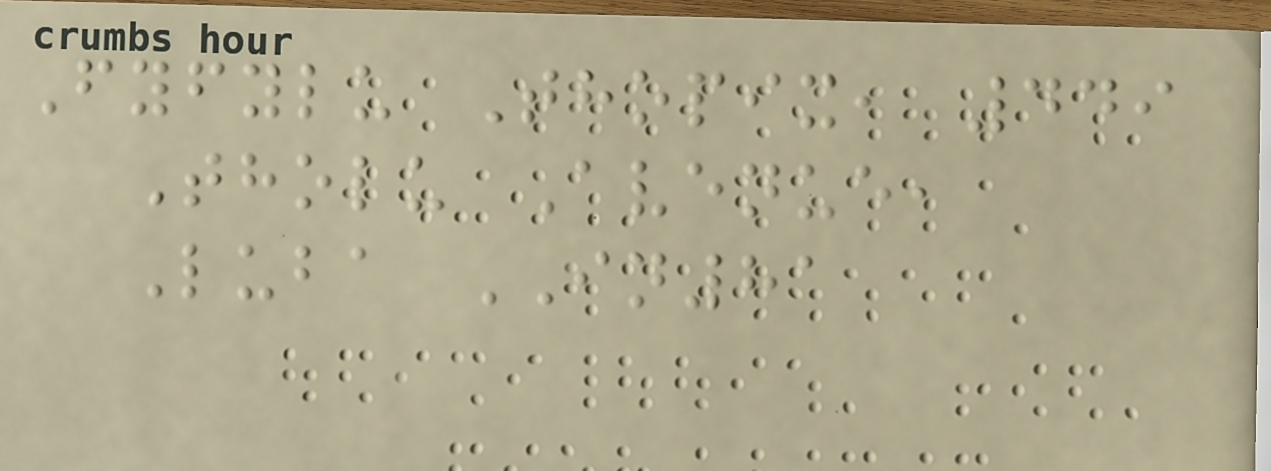Fyfylu Thopix, 449
Tholu Avenue,
Luba IN81
